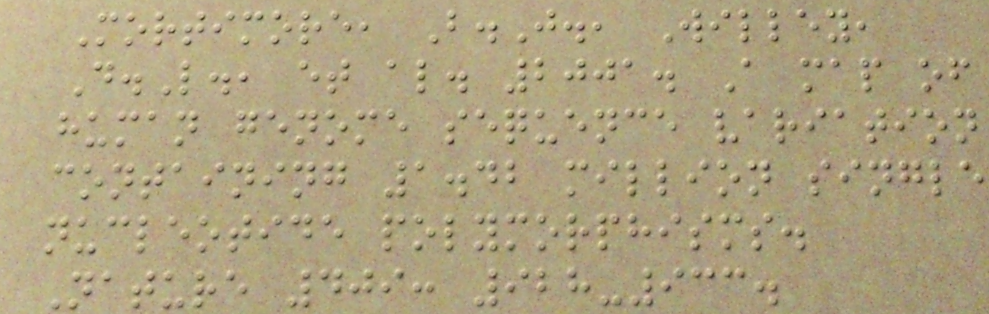Mortimore, B.J., Willey,
D.L., et al. 2001. A map of
human genome sequence variation
containing 1.42 million single
nucleotide polymorphisms.
Nature 409: 928-933.
